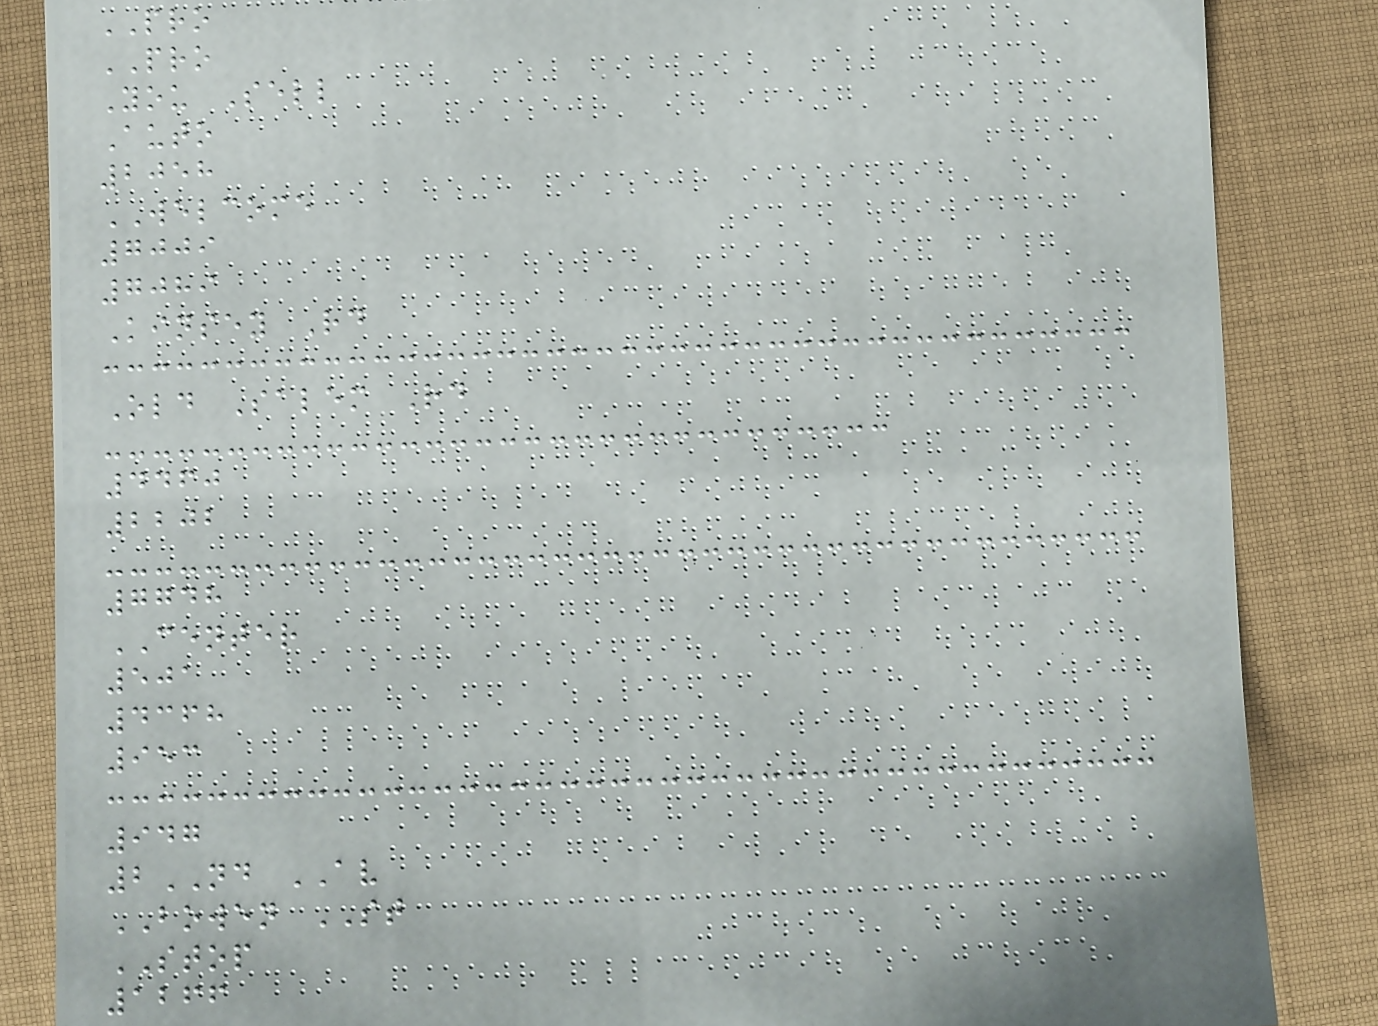PRO
PRO
You Sell
Auto
2058
WELCOME
7009
7089
Kinsey Rd
Old Salem Rd
4460
2202
7748
CENTER
501
4368
953
947
2ND AV
BOWEN ST
STOP
1266
